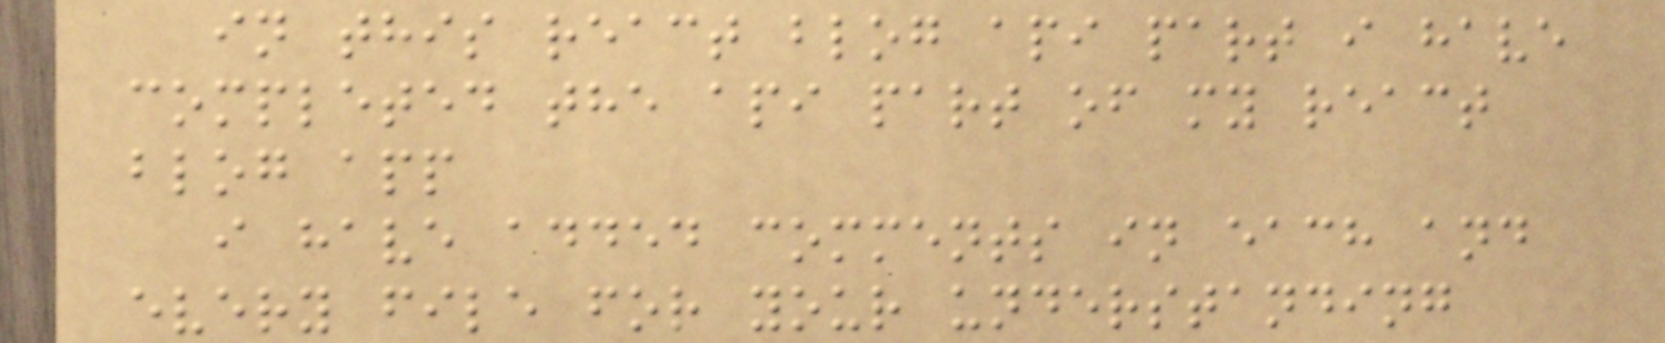in this react blog api part i have
completed the api part of my react
blog app
i have added comments in each and
every file for your understanding
